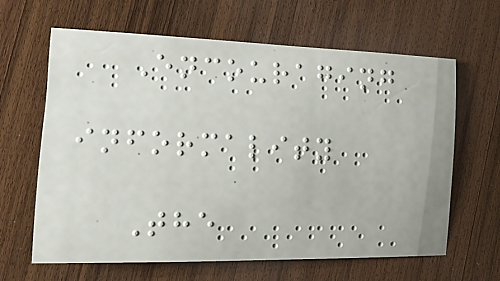Encouraging
informality
The
